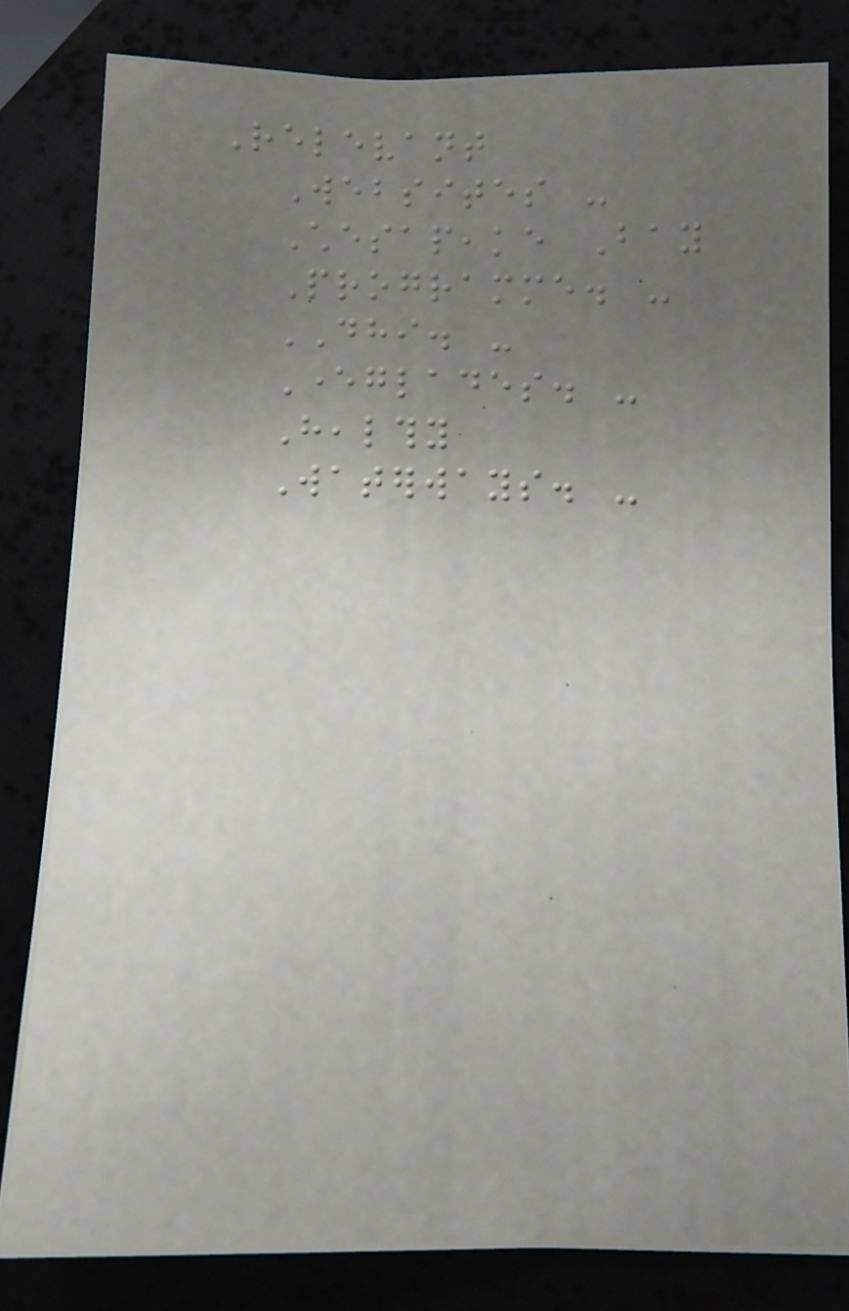Relevant
Websites -
Chesapeake Bay
Programme. -
DHI. -
Everglades. -
Healthy
Waterways. -
